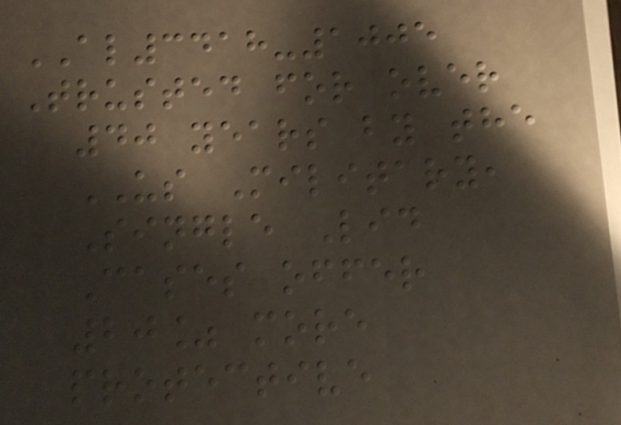AL3418-1005
Trusted for over
40 years by the
US Military,
Single Lid
Cases offer
20% more
protective
